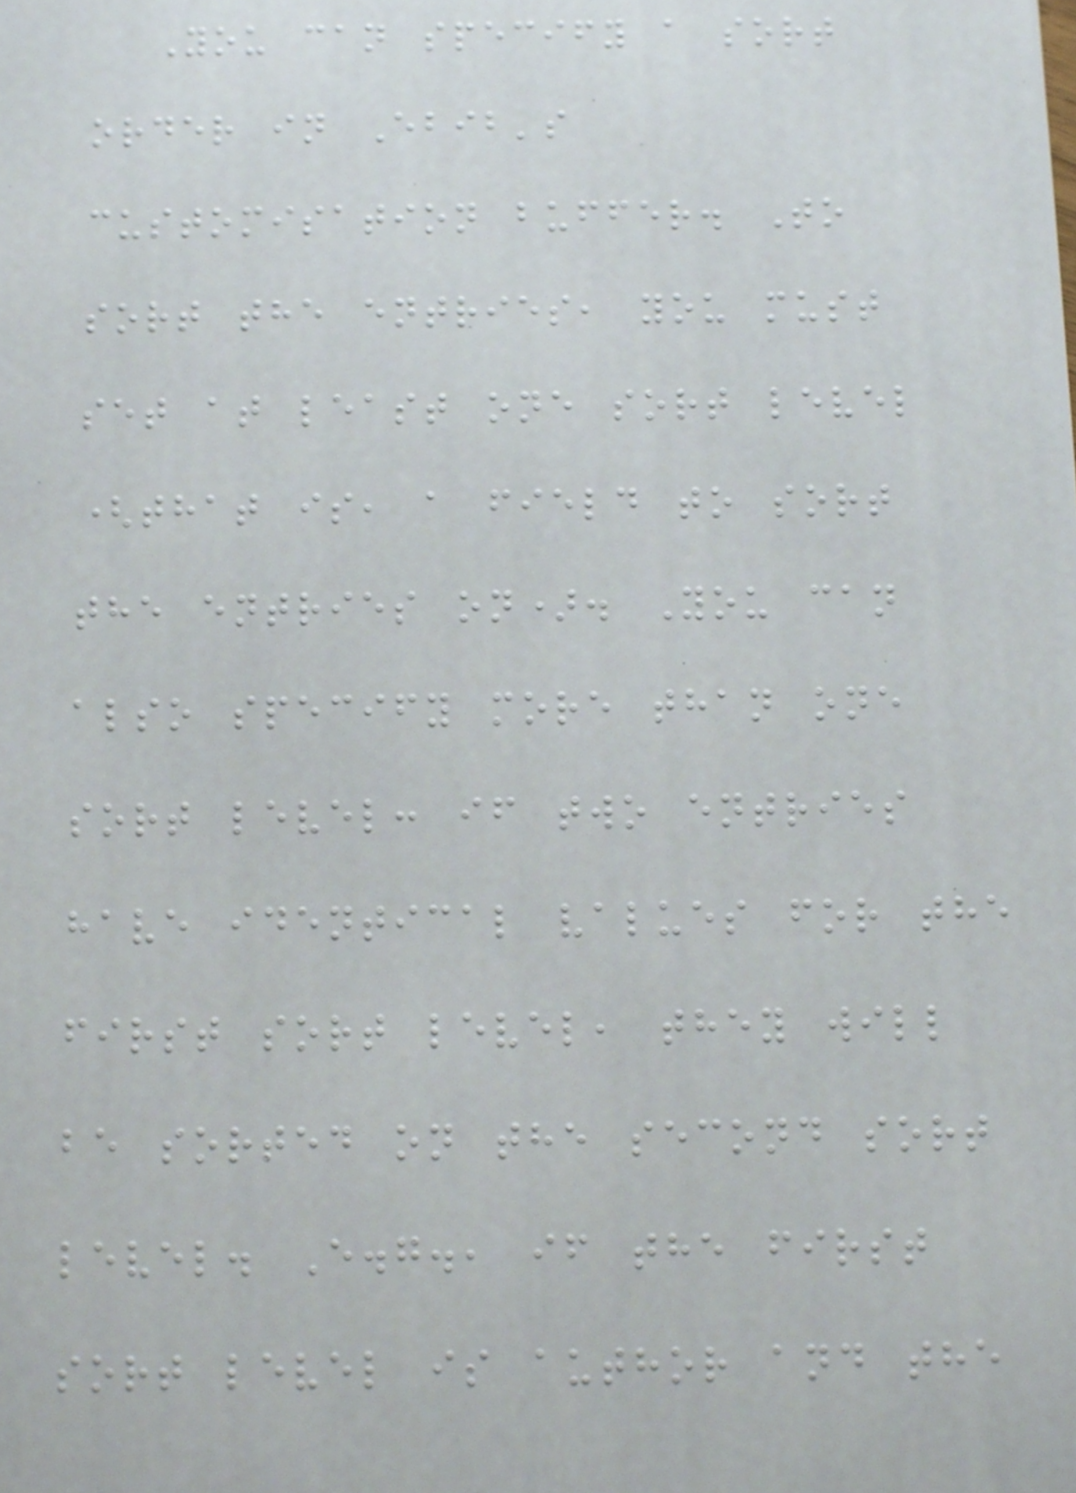You can specify a sort
order in Ebib's
customisation buffer. To
sort the entries, you must
set at least one sort level
(that is, a field to sort
the entries on). You can
also specify more than one
sort level: if two entries
have identical values for the
first sort level, they will
be sorted on the second sort
level. E.g., if the first
sort level is author and the
